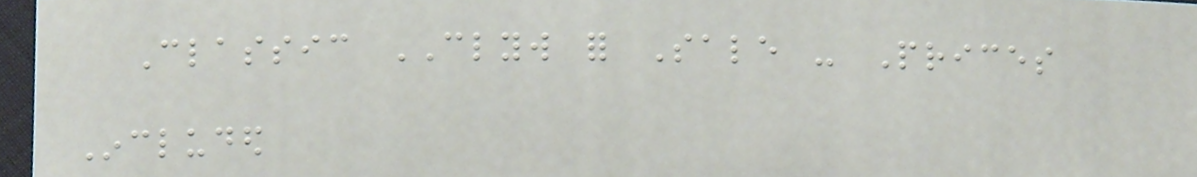Classic CLYW for Sale - Prices
Included
